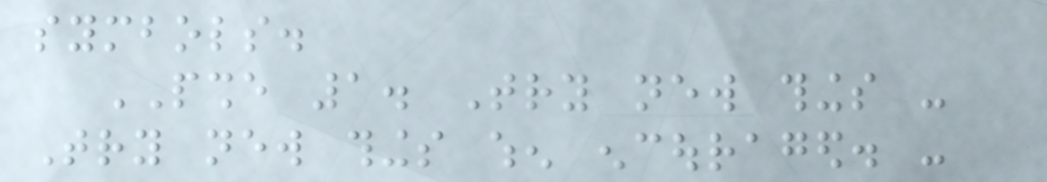symbols.
PSHE 1. Try new things -
Try new things when encouraged. -
